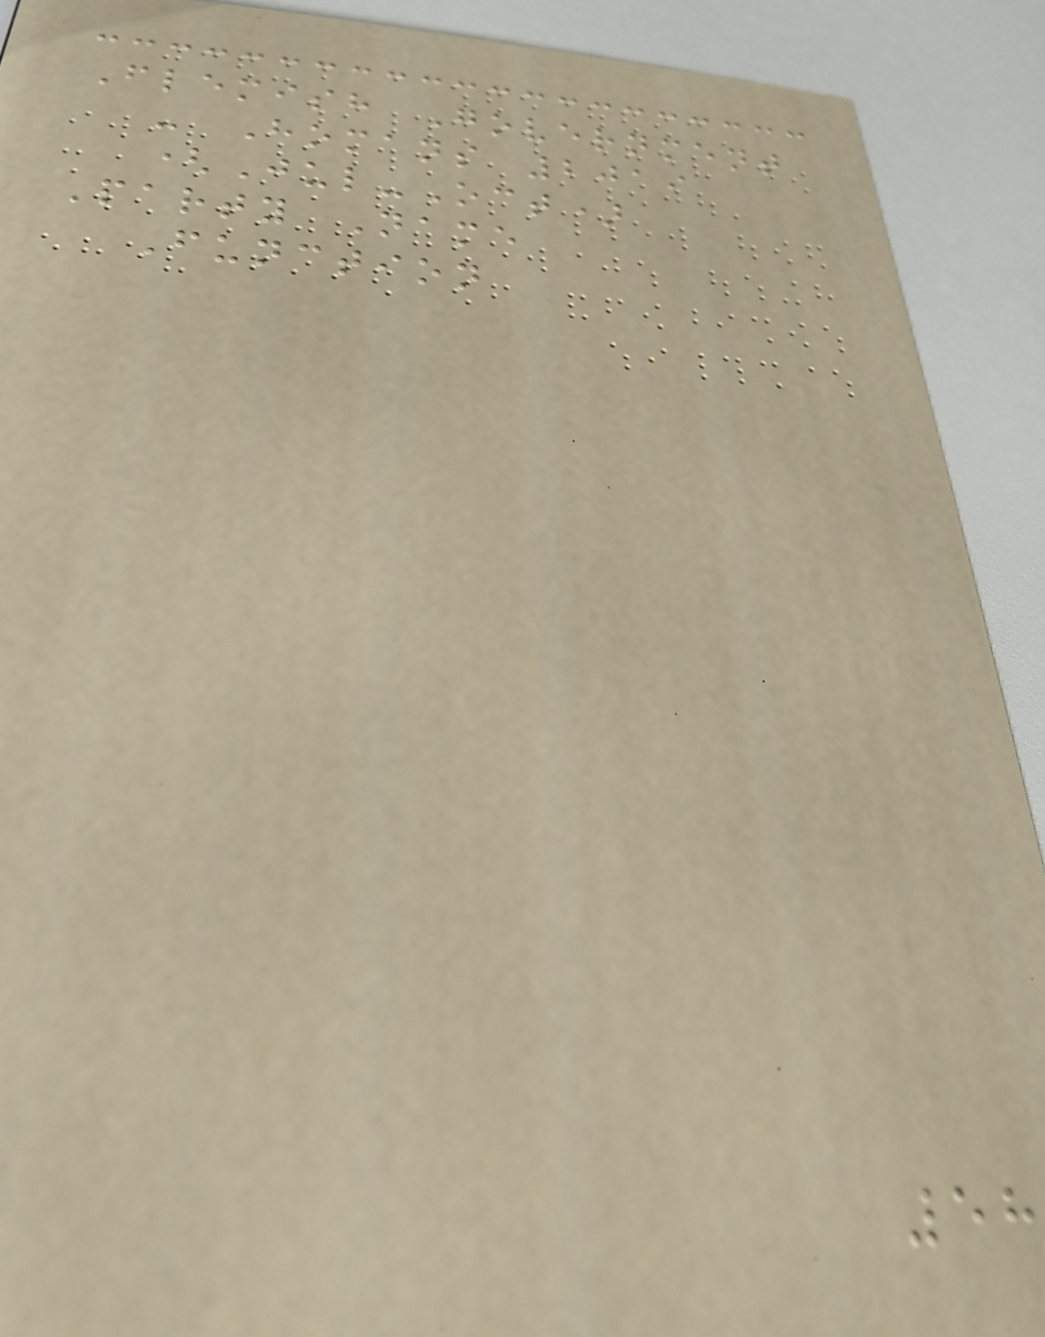Flemish Government
- Homans 2019
(Jul-Oct)
Party Name
Function
58
